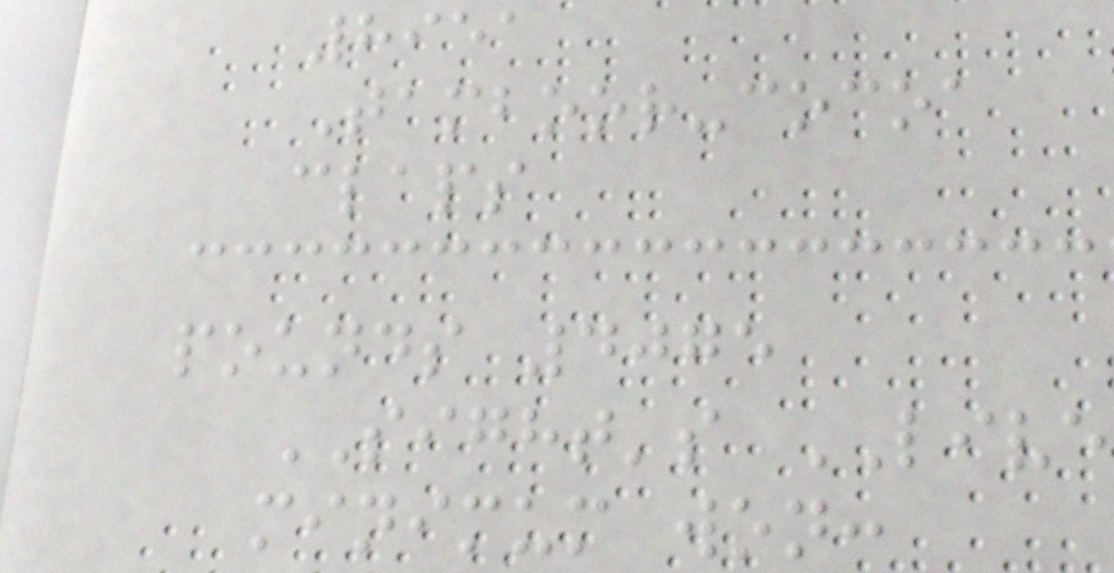8951
Tamboor-cocoa
claps
pounds 4075
SIGHT's LIVE
minimum won:
